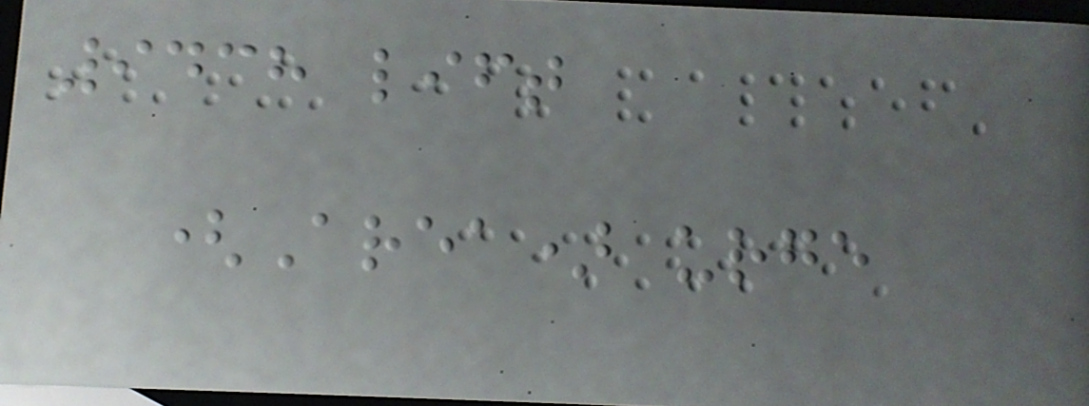9438 lift
(Area) urge
